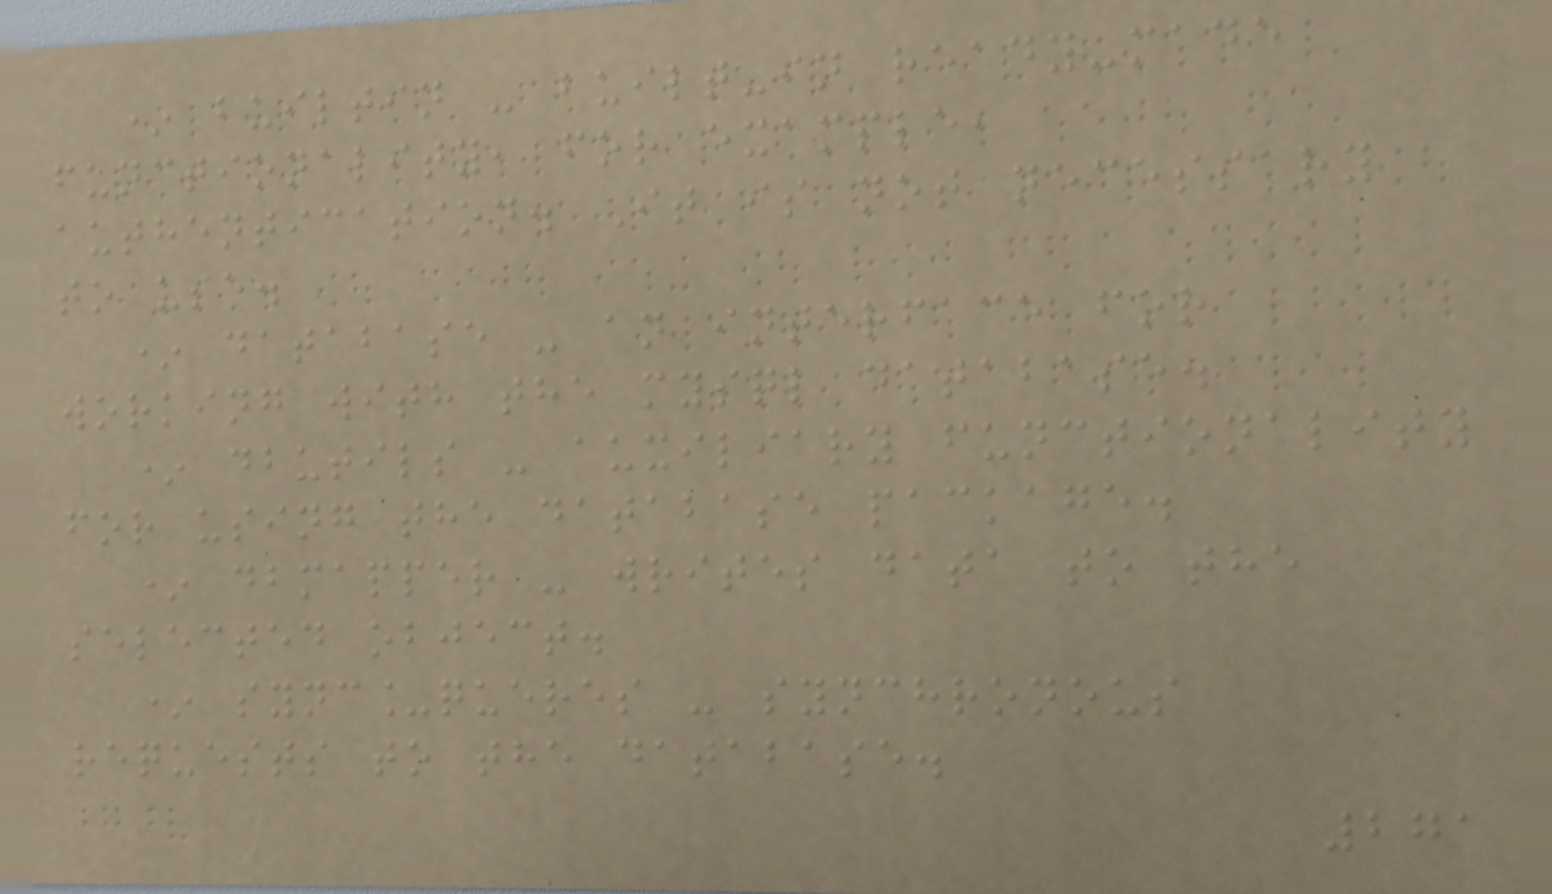* builtin - built-in ready-made
functionality, for example,
authentication. It is not necessary
to use.
* database - an interface for
working with the mysql database.
* dbutils - auxiliary functionality
for using the database package.
* dbmapper - writes data to the
selected object.
* sync_queres - synchronous
requests to the database.
271
